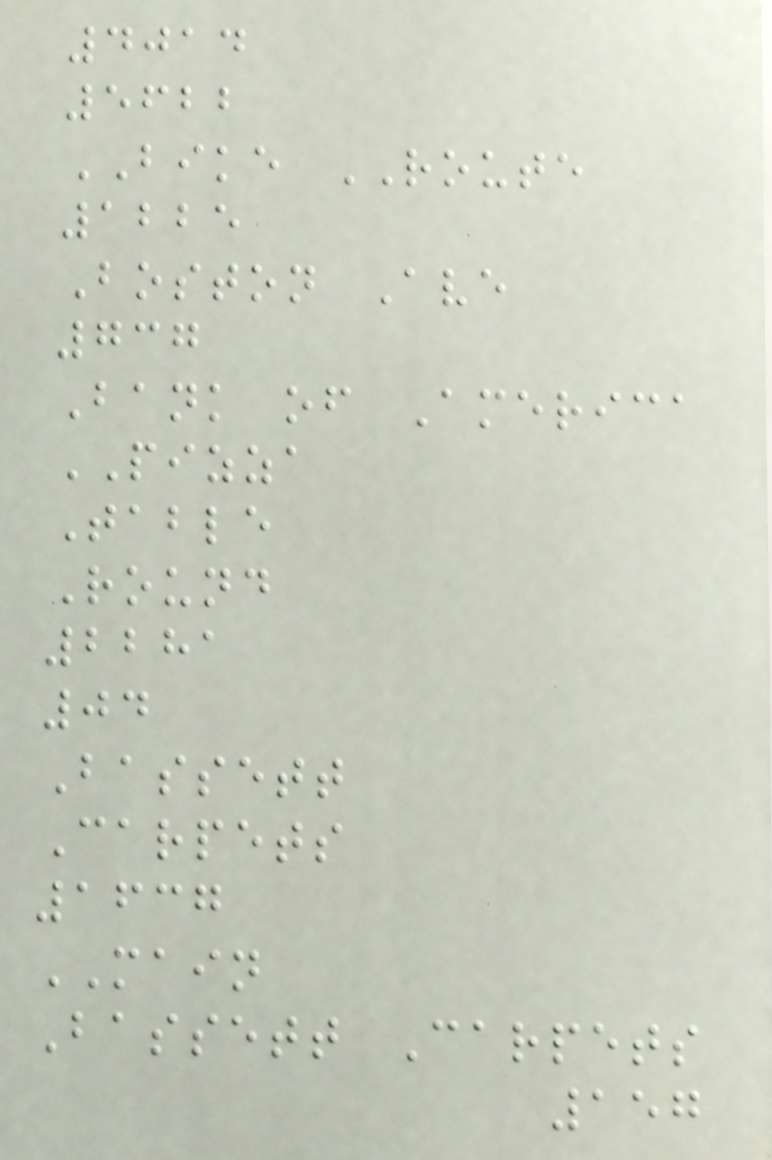4014
5622
BIKE ROUTE
1225
Boston Ave
737
Bank of America
PIZZA
Table
Round
2281
04
Bassett
Carpets
1637
MAIN
Bassett Carpets
157
